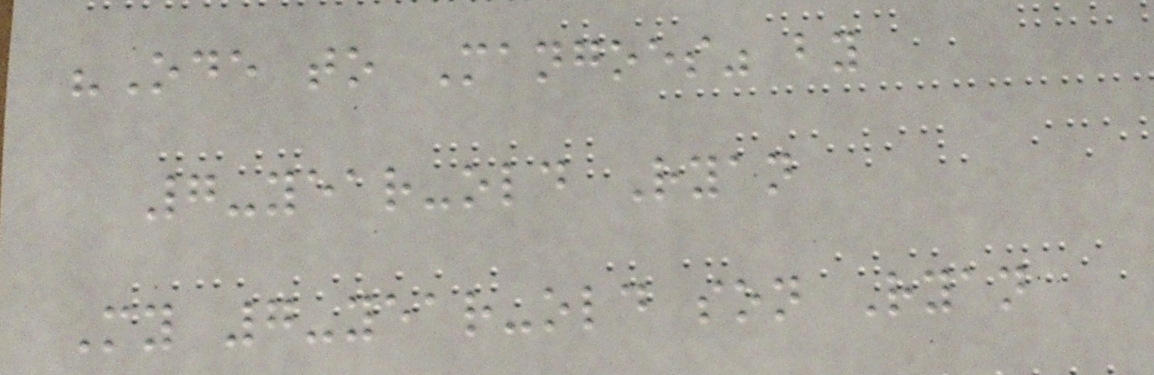"Ode to Mangoes" by
7-year-old Ryan
My 7-year-old son Ryan
